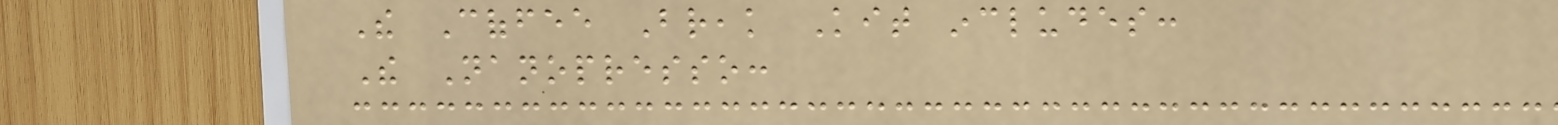The Coffee Break Kit includes:
The Nanopresso:
